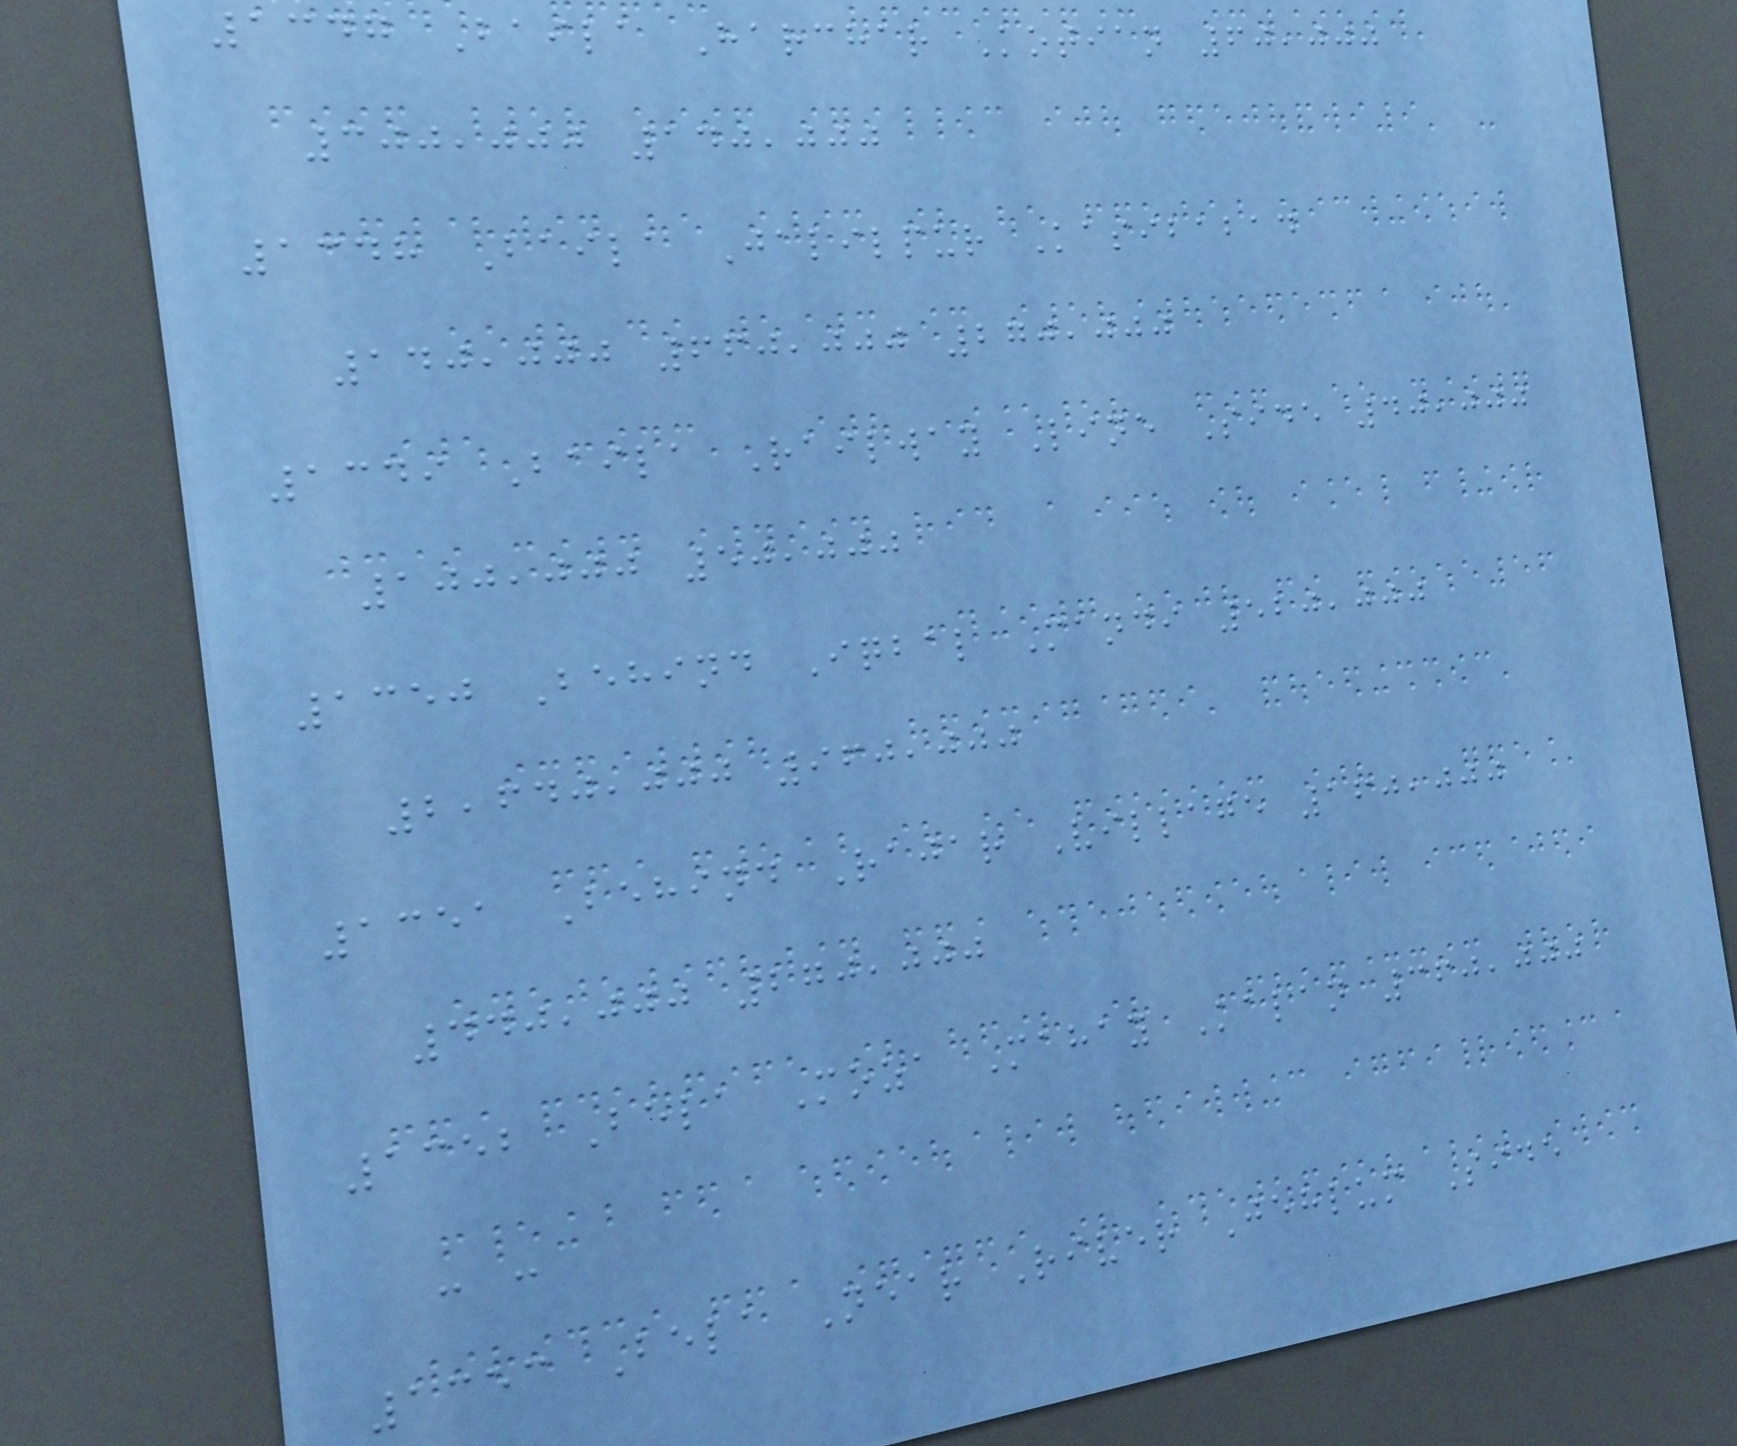1347 Baila Harchar Kotian 60,000
300,000 140,000
1348 Baila Jalilpur Kasibabad
140,000 660,000 270,000
1349 Baila Railway Line Side 40,000
100,000 50,000
1350 Behind Iqbal Mandi 520,000
2,640,000 960,000
1351 Behind Rajar Village 160,000
440,000 270,000
1352 Bela Moza Mahay Kalan 360,000
- -
1353 Bela Near River Jehlum Side
